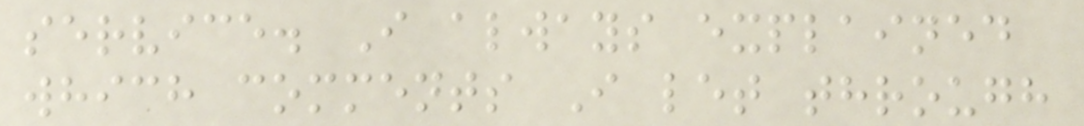service. I always explained
which comments I let through
